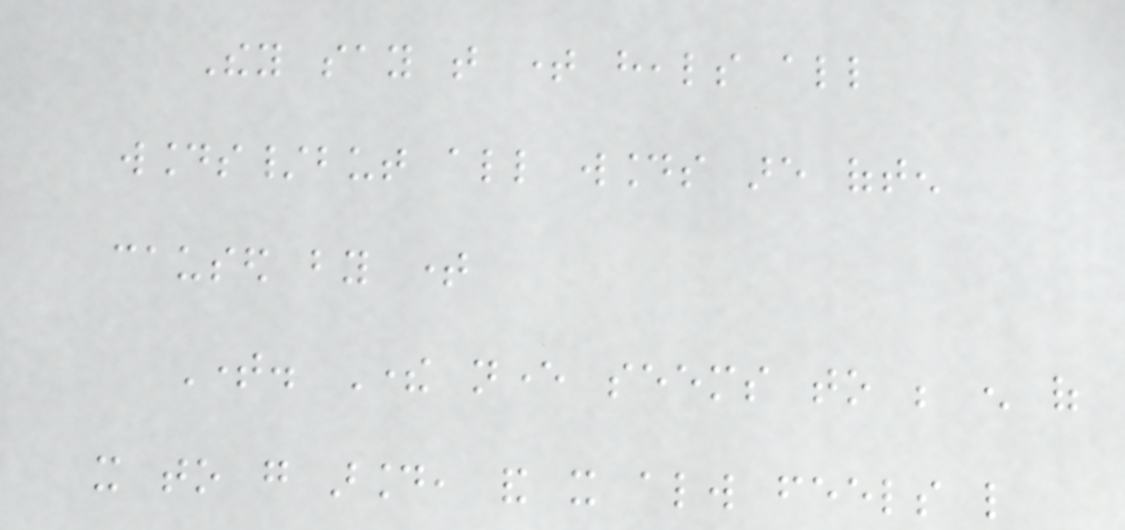They say that time heals all
wounds/but all wounds are often
caused by time
Time. There never seems to be enough of
it to go around, and it always feels like
